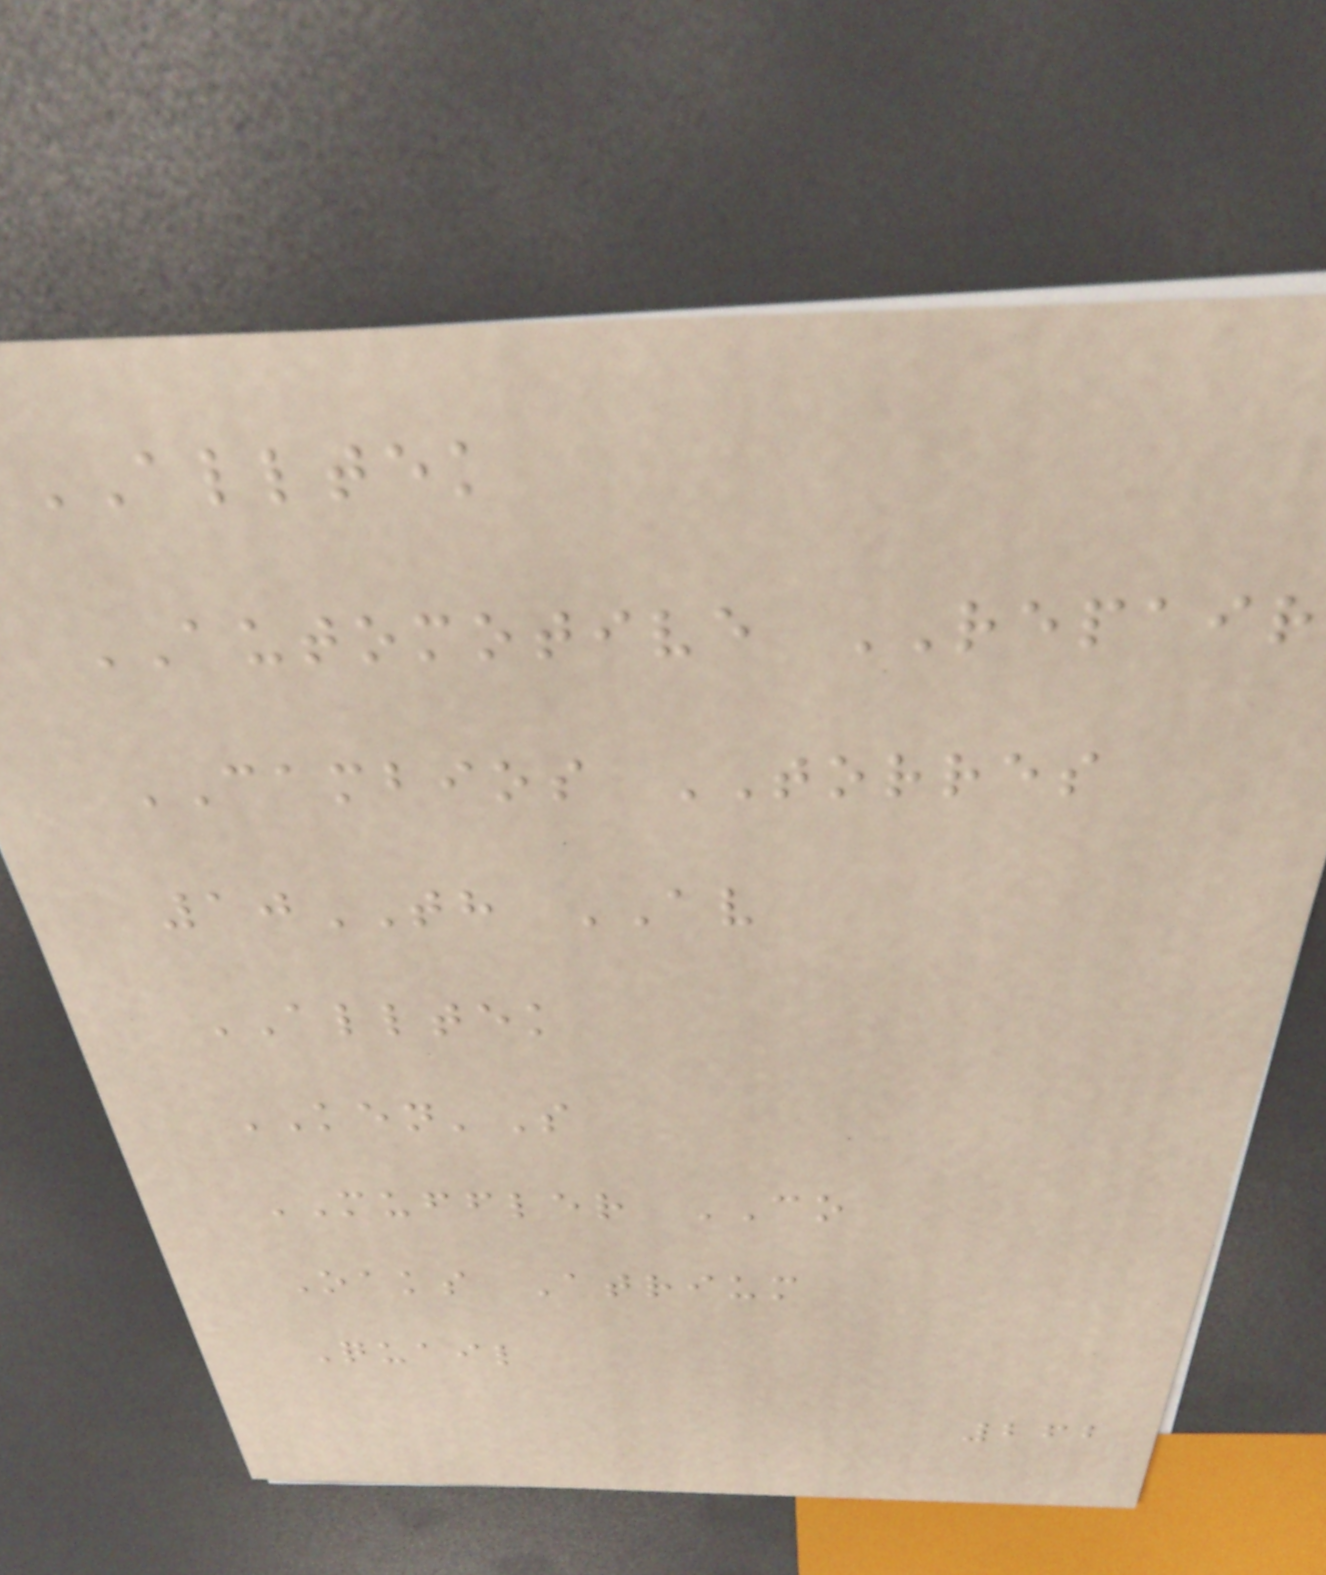ALLTEK
AUTOMOTIVE REPAIR
CAMBIOS TORRES
10TH AV
ALLTEK
KEN'S
MUFFLER CO
Oaks Atrium
Quail
262
